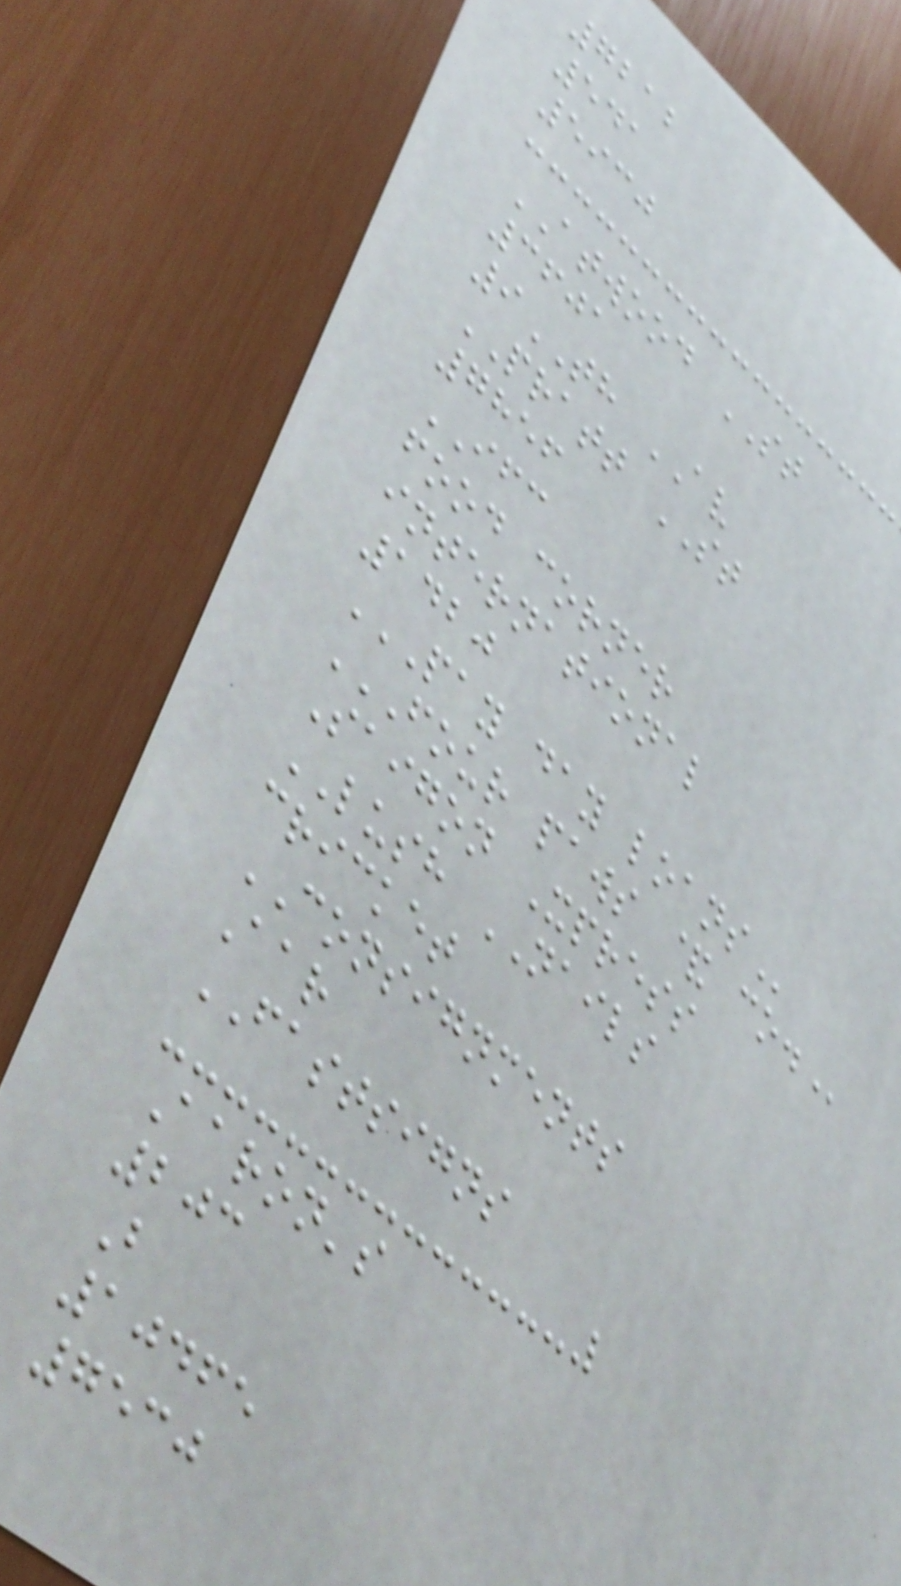7212
541
5930
ATWOOD ST
3601
9TH AV
PRATT ST
7856
IFC
food corner
international
1420
PAY DAY LOANS
FOUR PAWS & CO.
Saigon Xpress
LUSH NAILS
cricket
CONSIGNMENTS
Aar
FASTSIGNS
Aaron's
203
B
10465
7530
